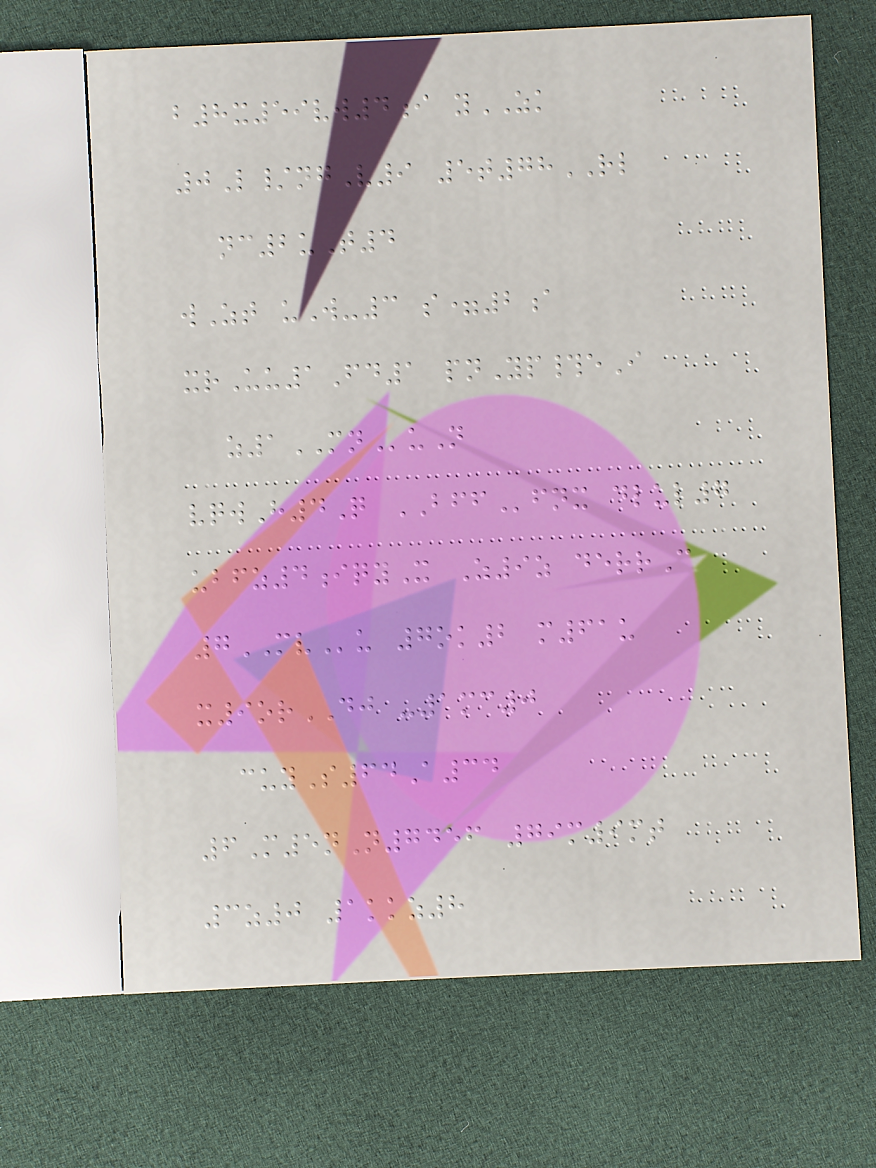b8x59vw4i yZK
0L/ngV9 5t78RL
nc2uT4
wZt uW-3 s=2a
xrUu1Fd1 pnYp#eI
z1MNuN
vqwH4Q BFFfnx dlul7
ubfz4iqyX Z9z derrC
7MVu 7ok2 m61u
x9orDJ -1mc0
cuyS64A34
6M5nN7456 79m9mt
3z0 1kkz8
